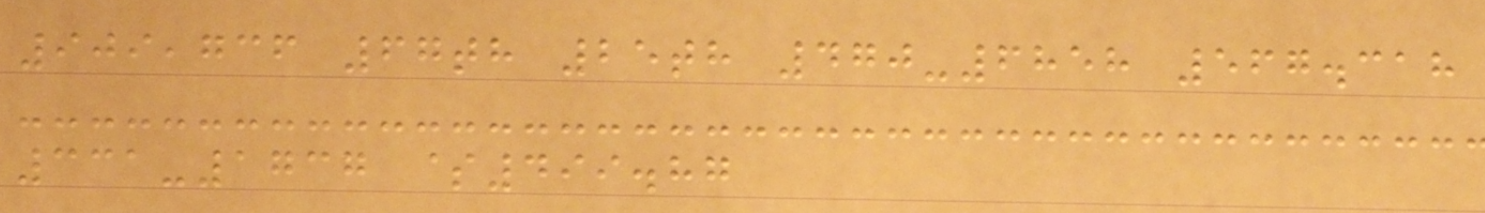909,736 67th 25th 470-6858 567.318
331-1737 $499.87
